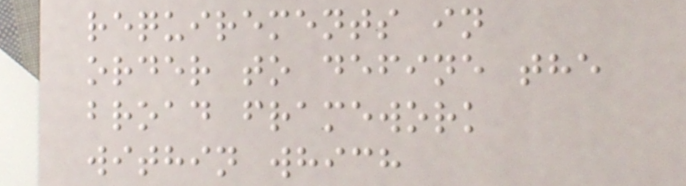requirements in
order to define the
broad framework
within which
